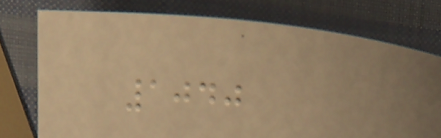1040
